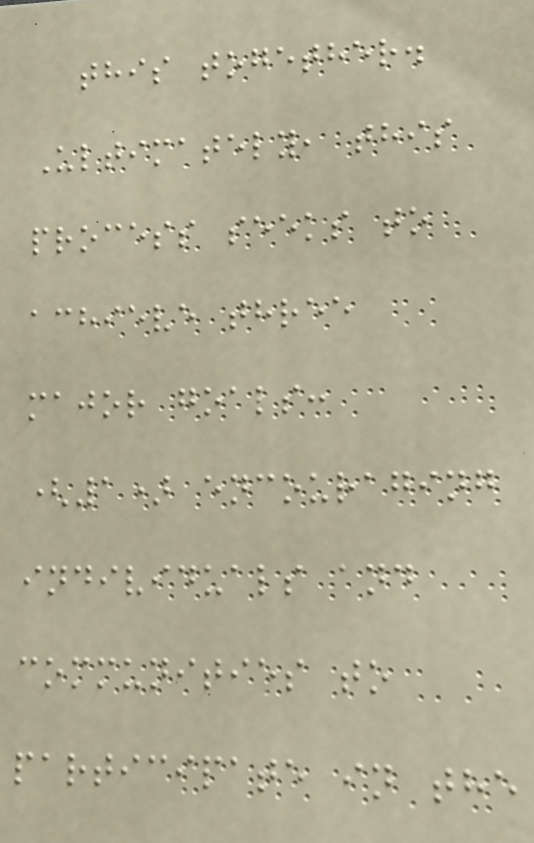this together.
Ultimately, this
process seeks to
achieve three
major goals:
(1) encouraging
individuals and
communities to
participate in the
